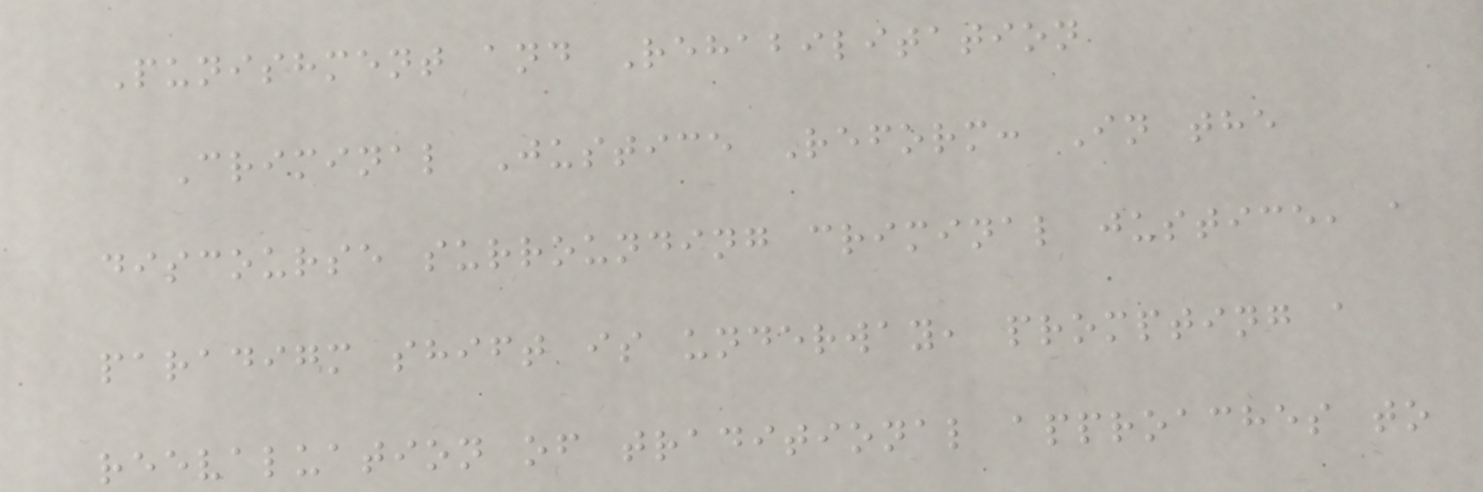Punishment and Rehabilitation
Criminal Justice Reform: In the
discourse surrounding criminal justice, a
paradigm shift is underway, prompting a
reevaluation of traditional approaches to
